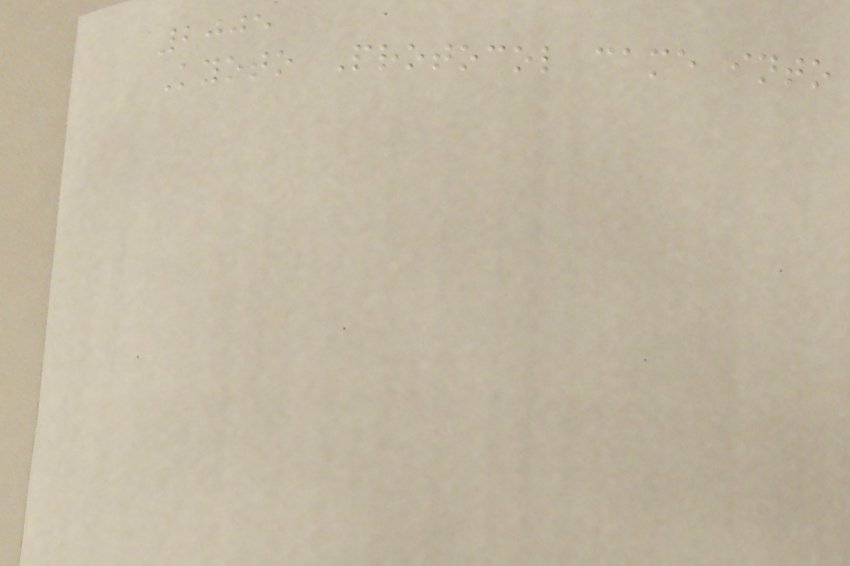2005
Kyoto Protocol came into
